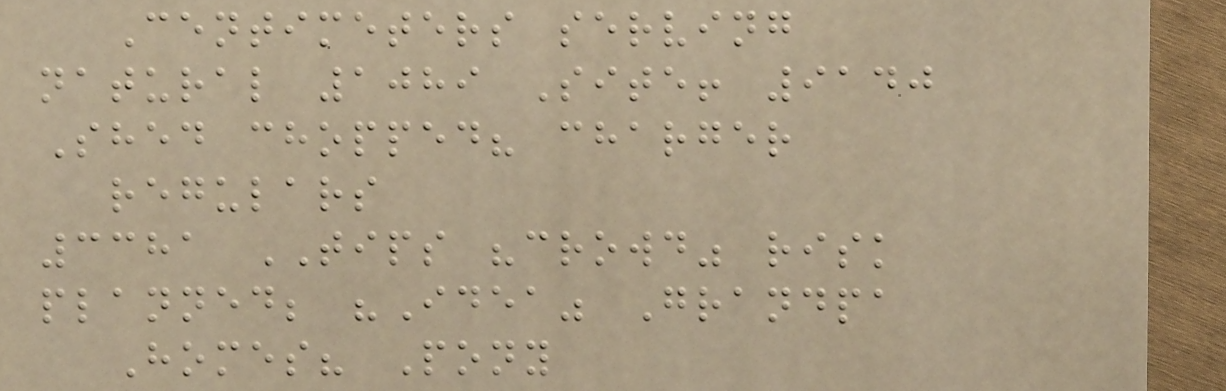Centimeters serving
natural 1089 Site! 9140
Shed chopped? charger
regulars
3381 TIPS "crowd" risk
planned; "Idea" Grandpa
Homes? Pony
